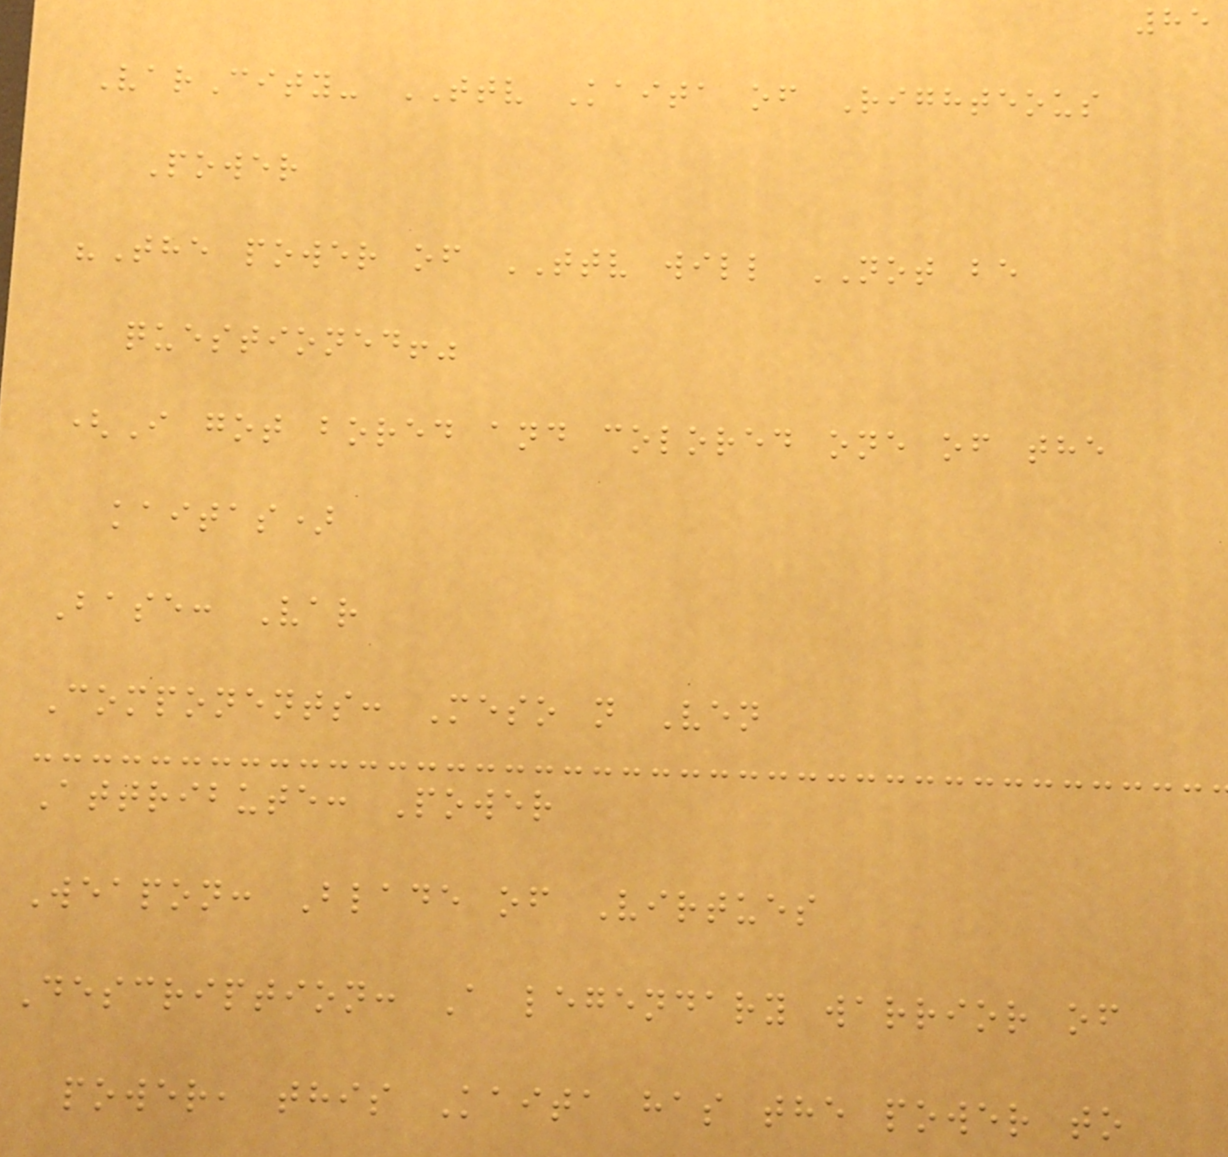85
VarCity- TTV Kaita of Righteous
Power
"The power of TTV will NOT be
questioned!"
(I got bored and colored one of the
kaitas)
Base: Var
Components: Meso n Ven
Attribute: Power
Weapon: Blade of Virtues
Description: A legendary warrior of
power, this Kaita has the power to
